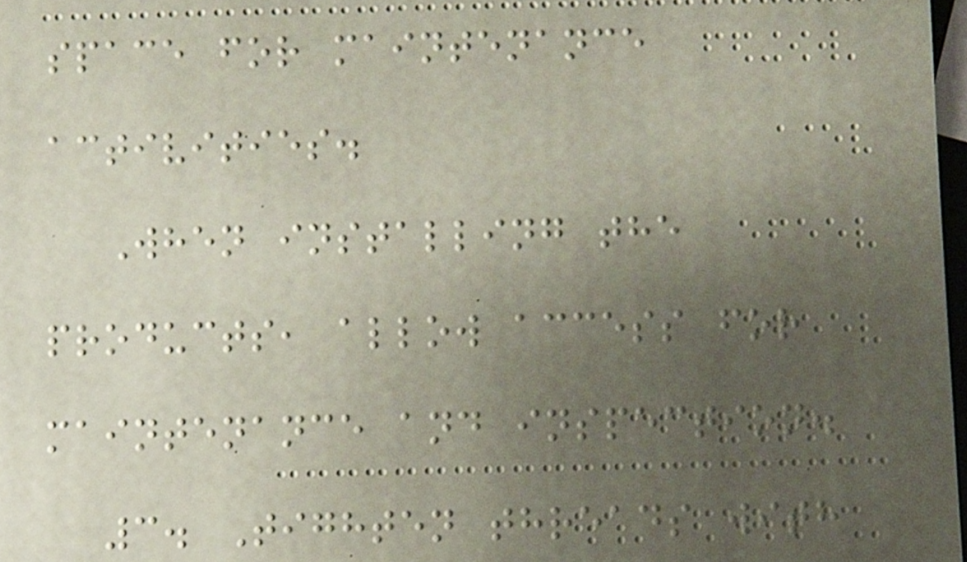space for maintenance
activities.
When installing the
products, allow access for
maintenance and inspection.
3. Tighten threads with
